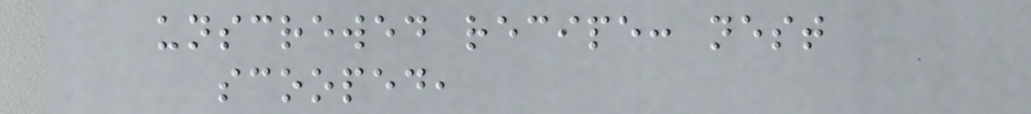unscrewed recipe: nest
scooped,
